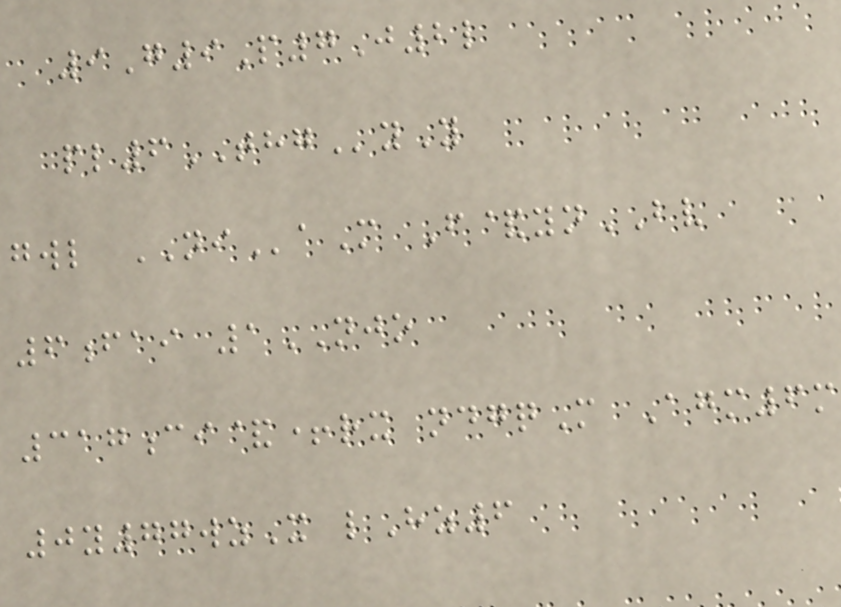9G9P7J2l
pl6THGyY
gwl NIaM F&ynBV
6fai 1NJO
317ci&+rx ndgqM Agm6m
0y77wzX lHz6
